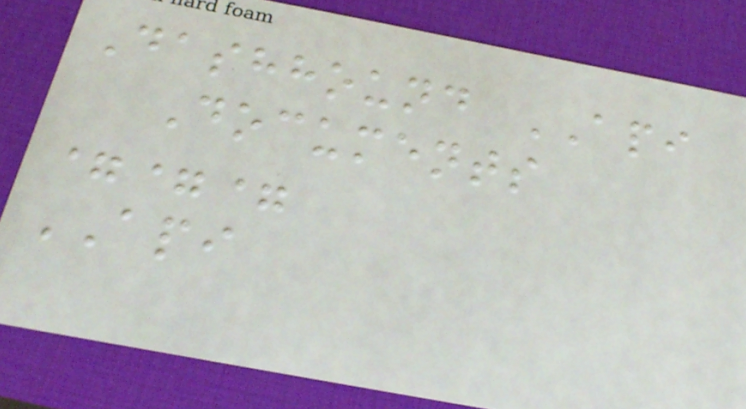Dashhound API
Documents
===
API
